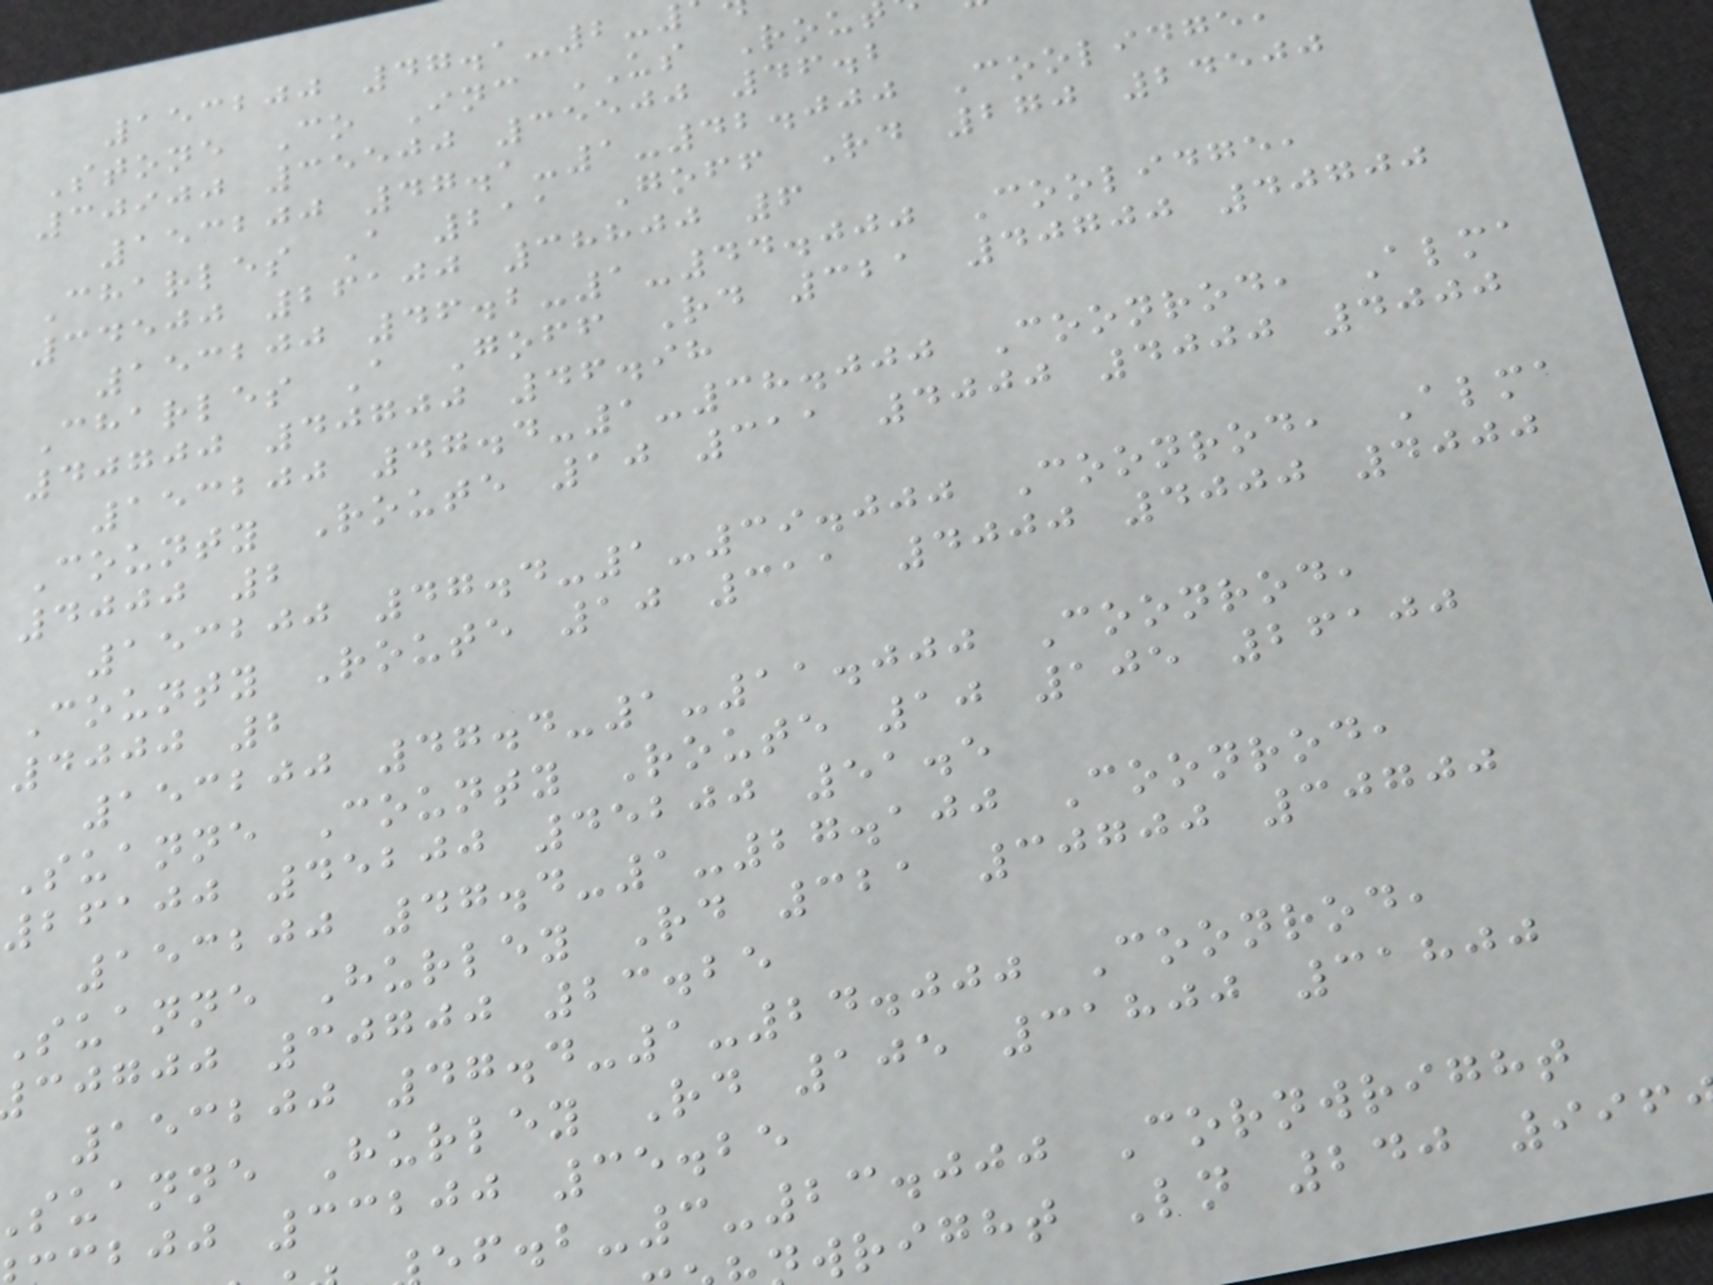153200 47.1-2-
Stone Co Inc US Rou
30900 35500 35500 46.2
153200 47.1-1-42.000 Coolidge
Charles A 211 Goff Rd 270 24500
34500 26100 38800 6
153200 46.2-1-44.000 Coolidge,
Charles A Goff Rd 321 40700 40700
40700 40700 46.98
153200 47.4-1-38.000 Coonrod, Alma
County Route 10 311 4000 4000 4000
4000 2
153200 47.4-1-39.000 Coonrod, Alma
County Route 10 311 4000 4000 4000
4000 2
153200 47.4-1-11.000 Coonrod,
Suanne County Route 10 105 26100
26100 45200 45200 51.5
153200 47.4-1-27.100 Coonrod,
suanne Hurley Rd 321 30700 30700
cjgjj 30700 23.25
153200 47.4-1-24.000 Coonrod,
suanne Hurley Rd 105 31800 31800
bjj 33200 35.25
-3-23.000 Cornwright
wright Ln 240 996
